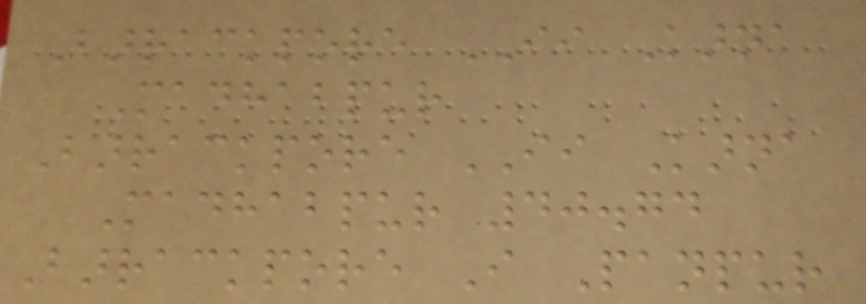Barrackpore II Karna
Madhabpur
Barrackpore II Karna
Madhabpur 40.74
Barrackpore I Panpur
